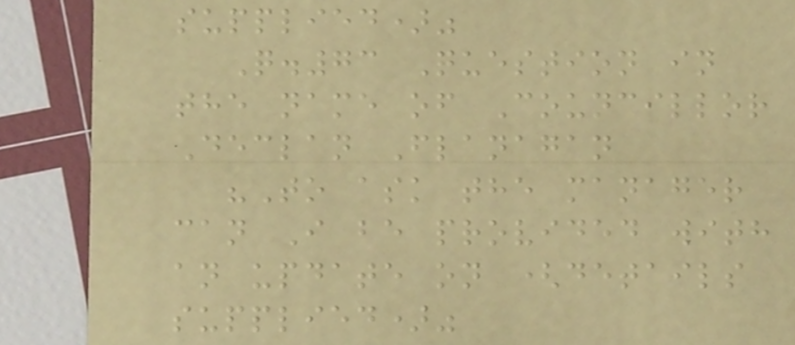supplied)"
Q.73 Question in
the name of Councillor
Declan Flanagan
"To ask the manager
can I be provided with
an update on (details
supplied)"
